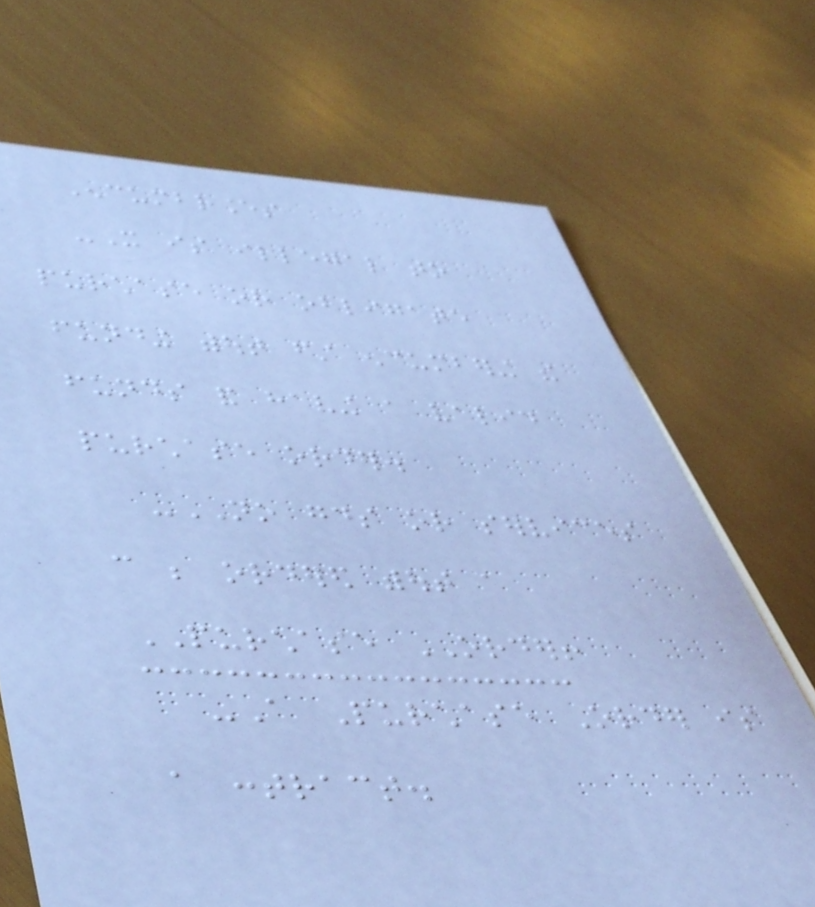Encumbrances
-It is illegal to
purchase or obligate
funding without first encumbering the
funds and having a valid
purchase order.
-NO goods or services
can be ordered without a
PURCHASE ORDER!
-A Purchase Order is
a contract.
